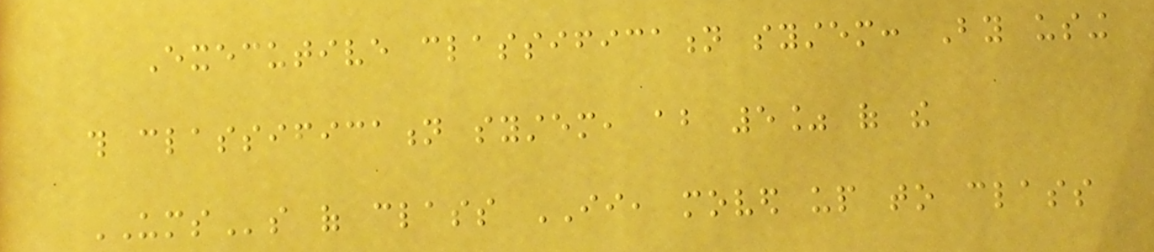Executive classification system: By using
this classification system, about 5% of the
UMSs of class II, moved up to class
